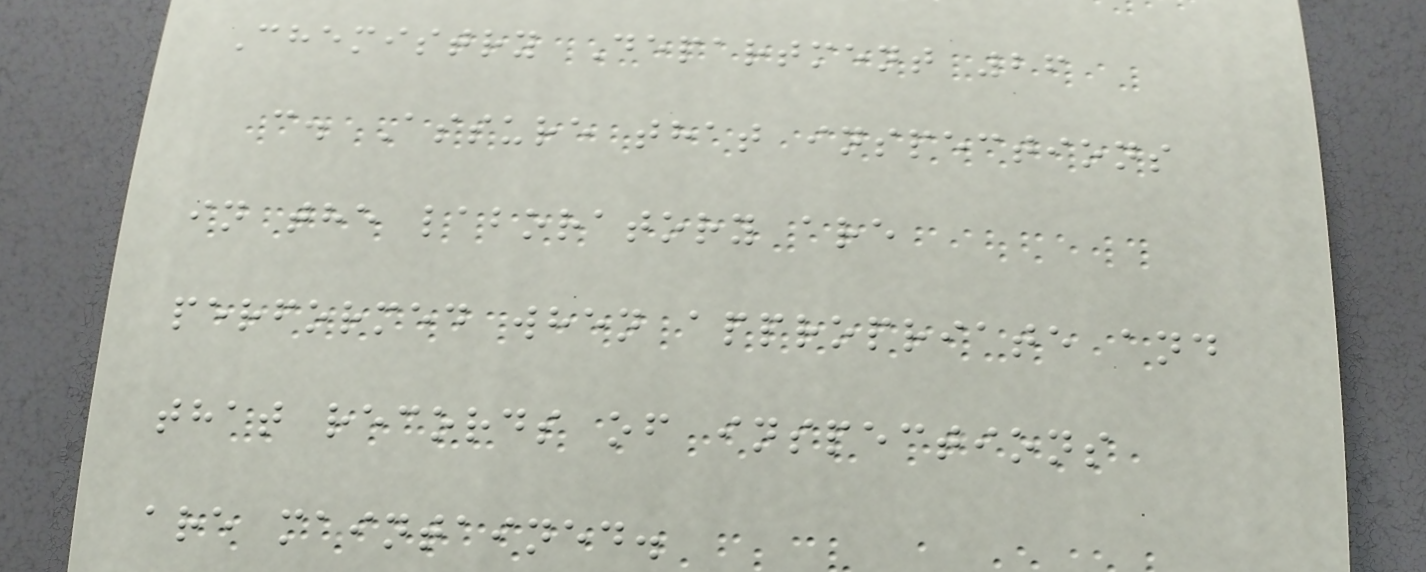Chemistry Department 26
c. Assure that inspections
in the laboratory are
performed when appropriate and
that records of inspections
are maintained.
